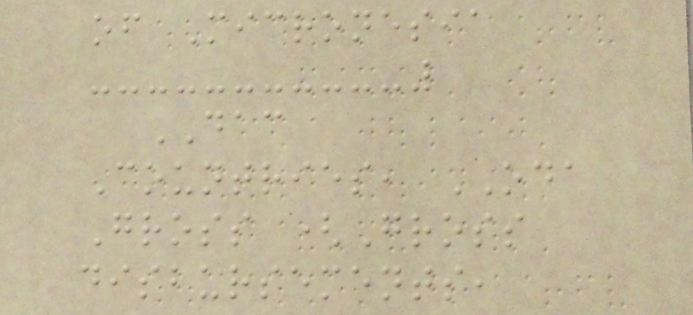of Micronesia
DAC
Countries, ODA
Gross (Gross
disbursements,
